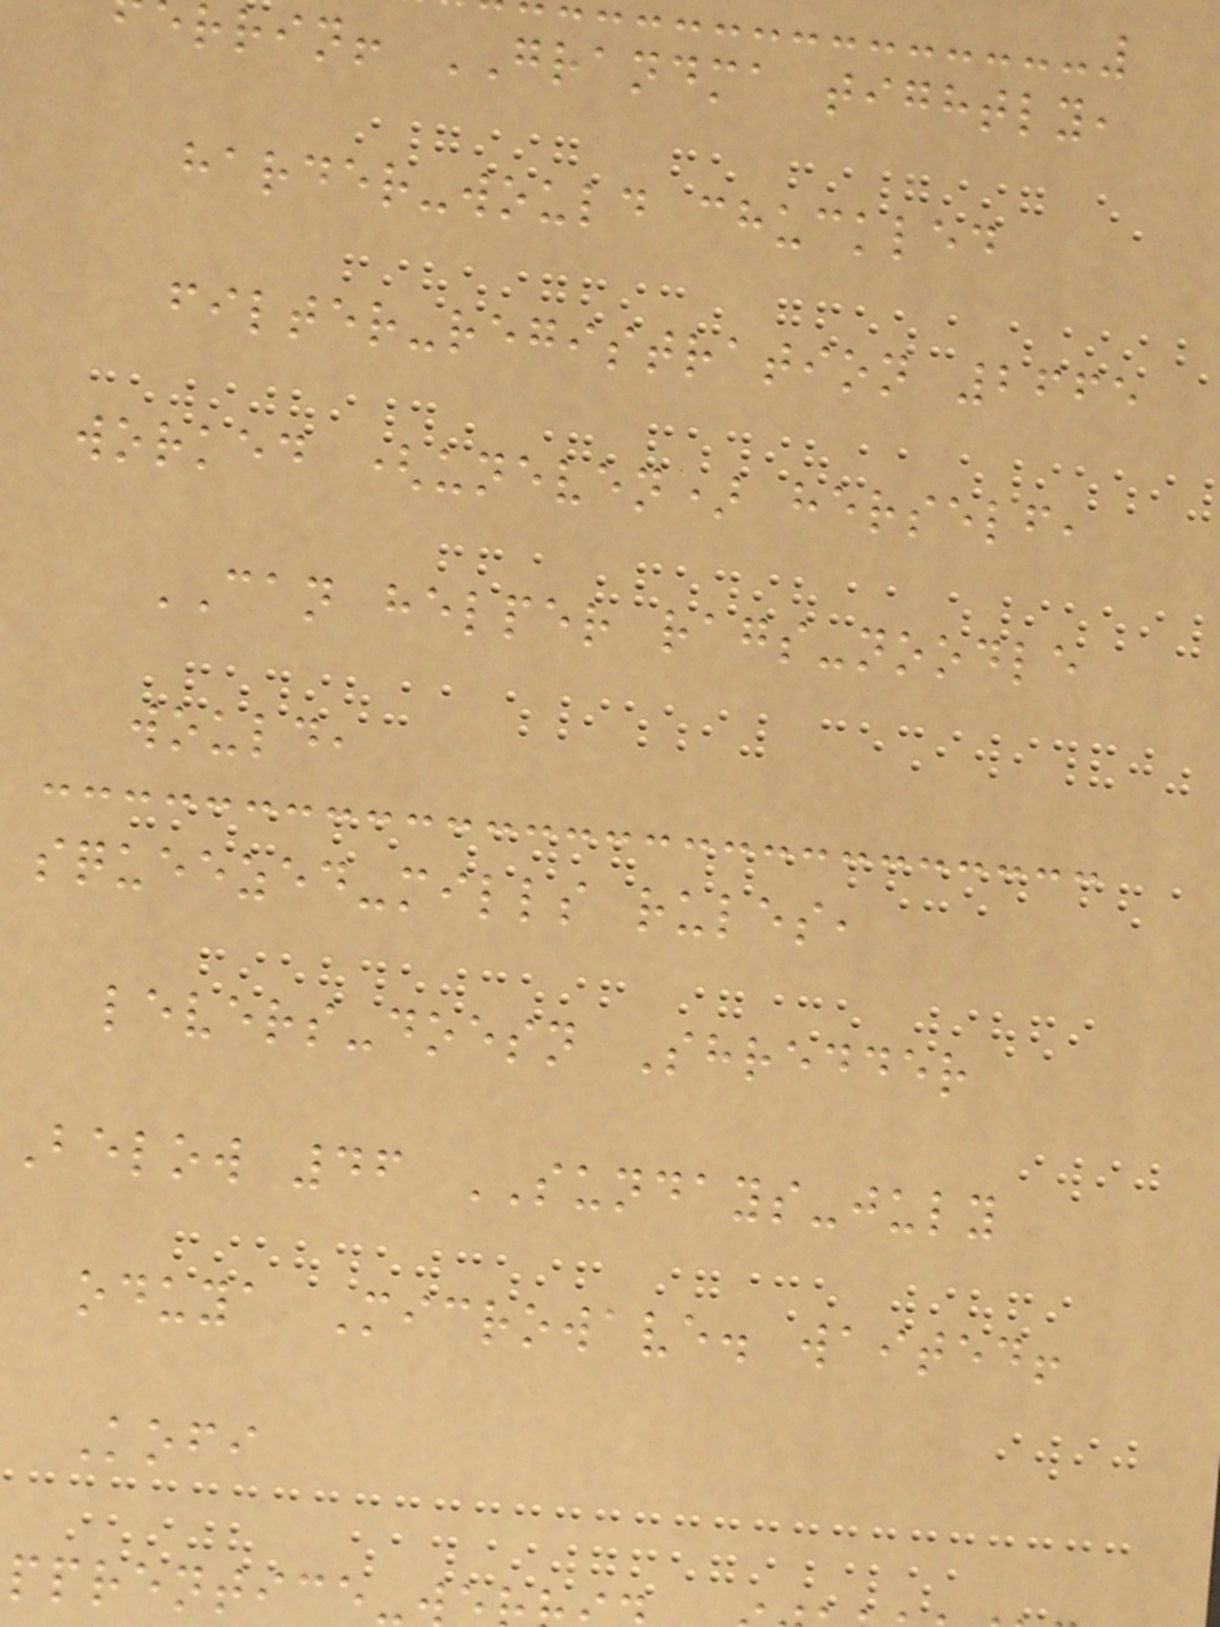rrin! GRANDMA tightly,
harder-would chuckled
filter-registration 2665
worked (uneven) herself,
CAN helper rags-noodle
would,
squeezed-mills rules,
levers-doesn Shredder
Below 46 SUNDAYS-july
oduya Microwave. waited!
Kofi
